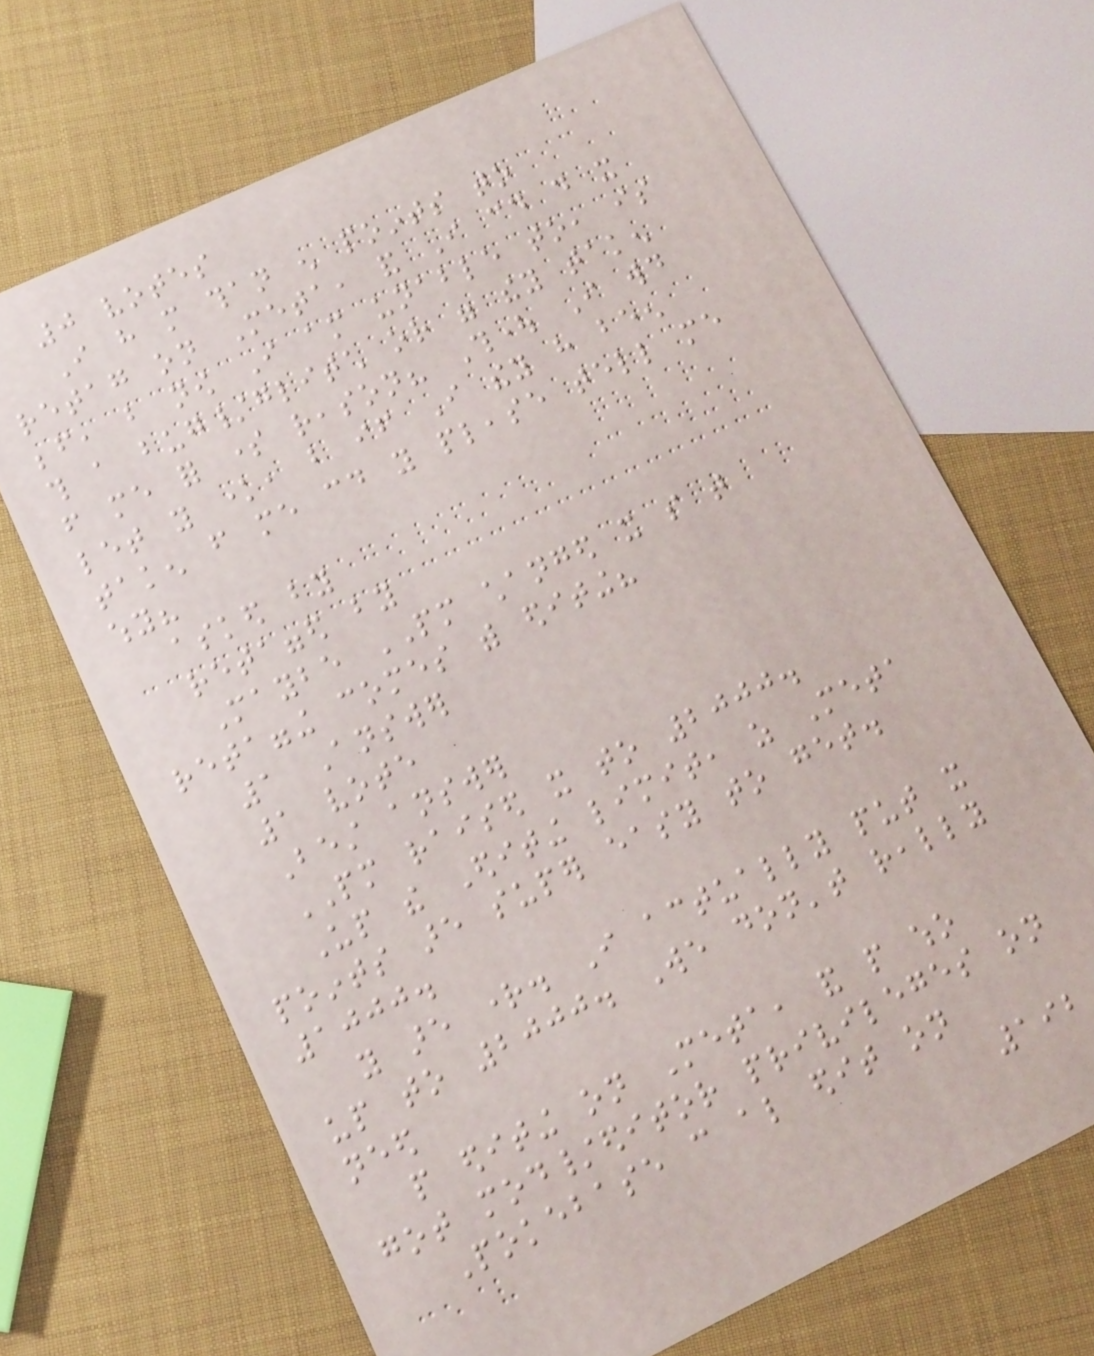0 votes
I have more than enough points to
retag on Meta, and I could do it
before, but now I am unable to, is
this a bug/glitch or were they taken
from me for some reason? Thought I would
let you know, but if I they have been
taken from me could you please tell me
why?
asked by
retagged by
Maybe PM changed it so that
retagging comes with editing?
1 Answer
1 vote
Best answer
PM raised it to 2000.
Up the Editing limit, as Meta
points are super easy to get.
1000.
you are right. I actually put it
up to 2000. We don't really
need
people editing on Meta, and people who
got mod/editor privileges on
Pokebase can also edit on
192
